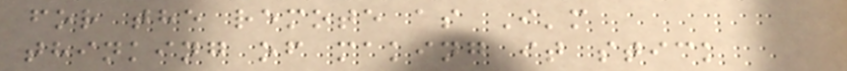for the remote as I'm
thinking of making it stick
